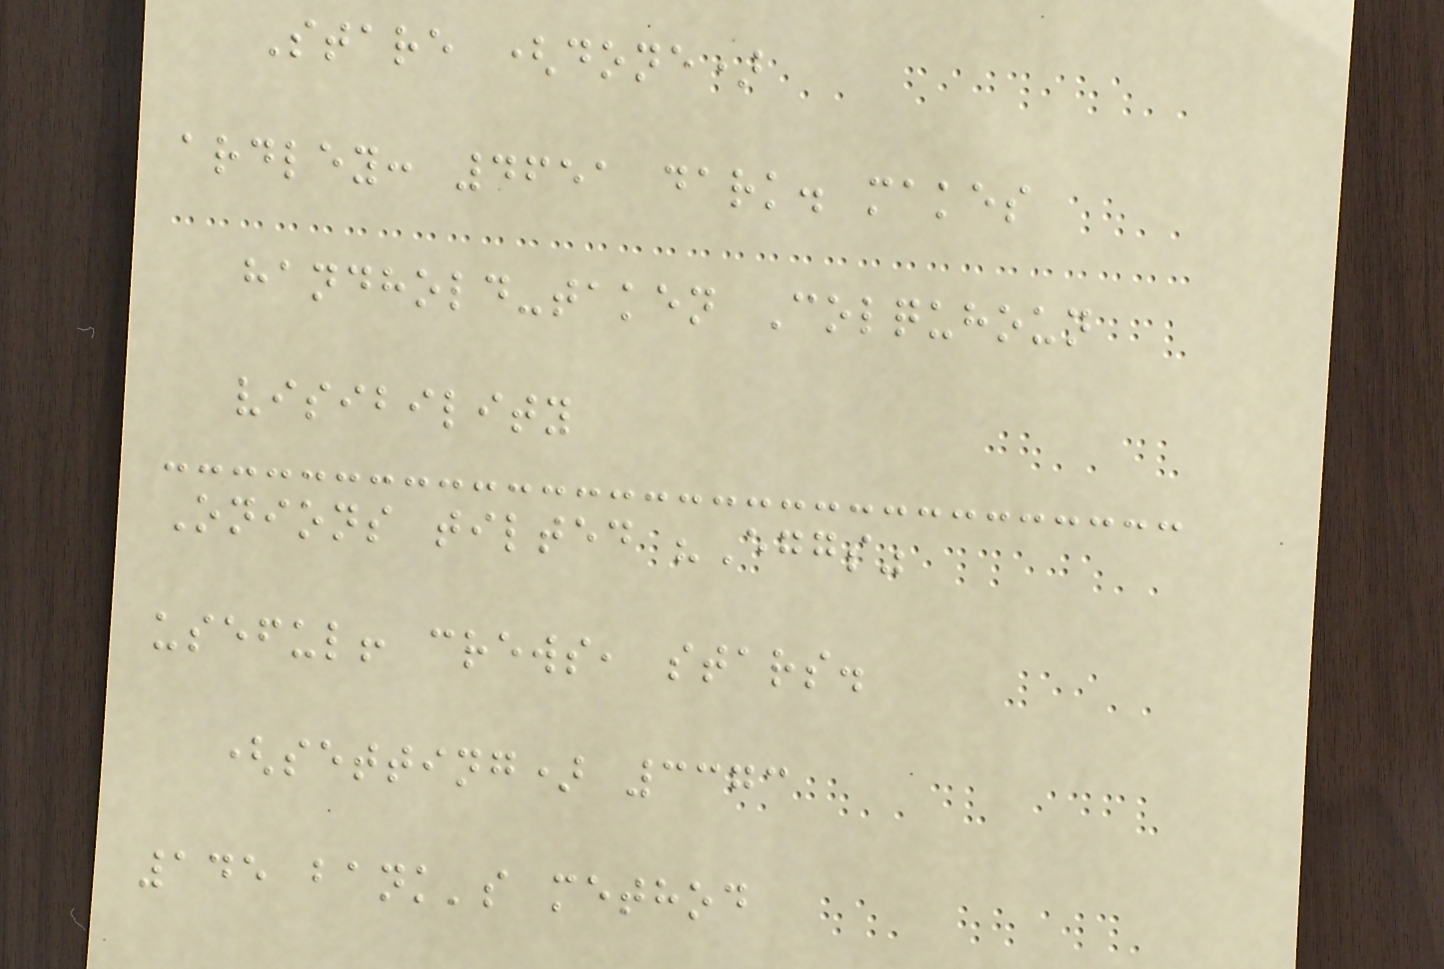Stare (done)
ardley: 4651 dark. makes
handhold-taken Colquhoun
visibility
Onions tilted "Eggs"
useful! crews, stars.
(setting) 3373
145 bank's method
